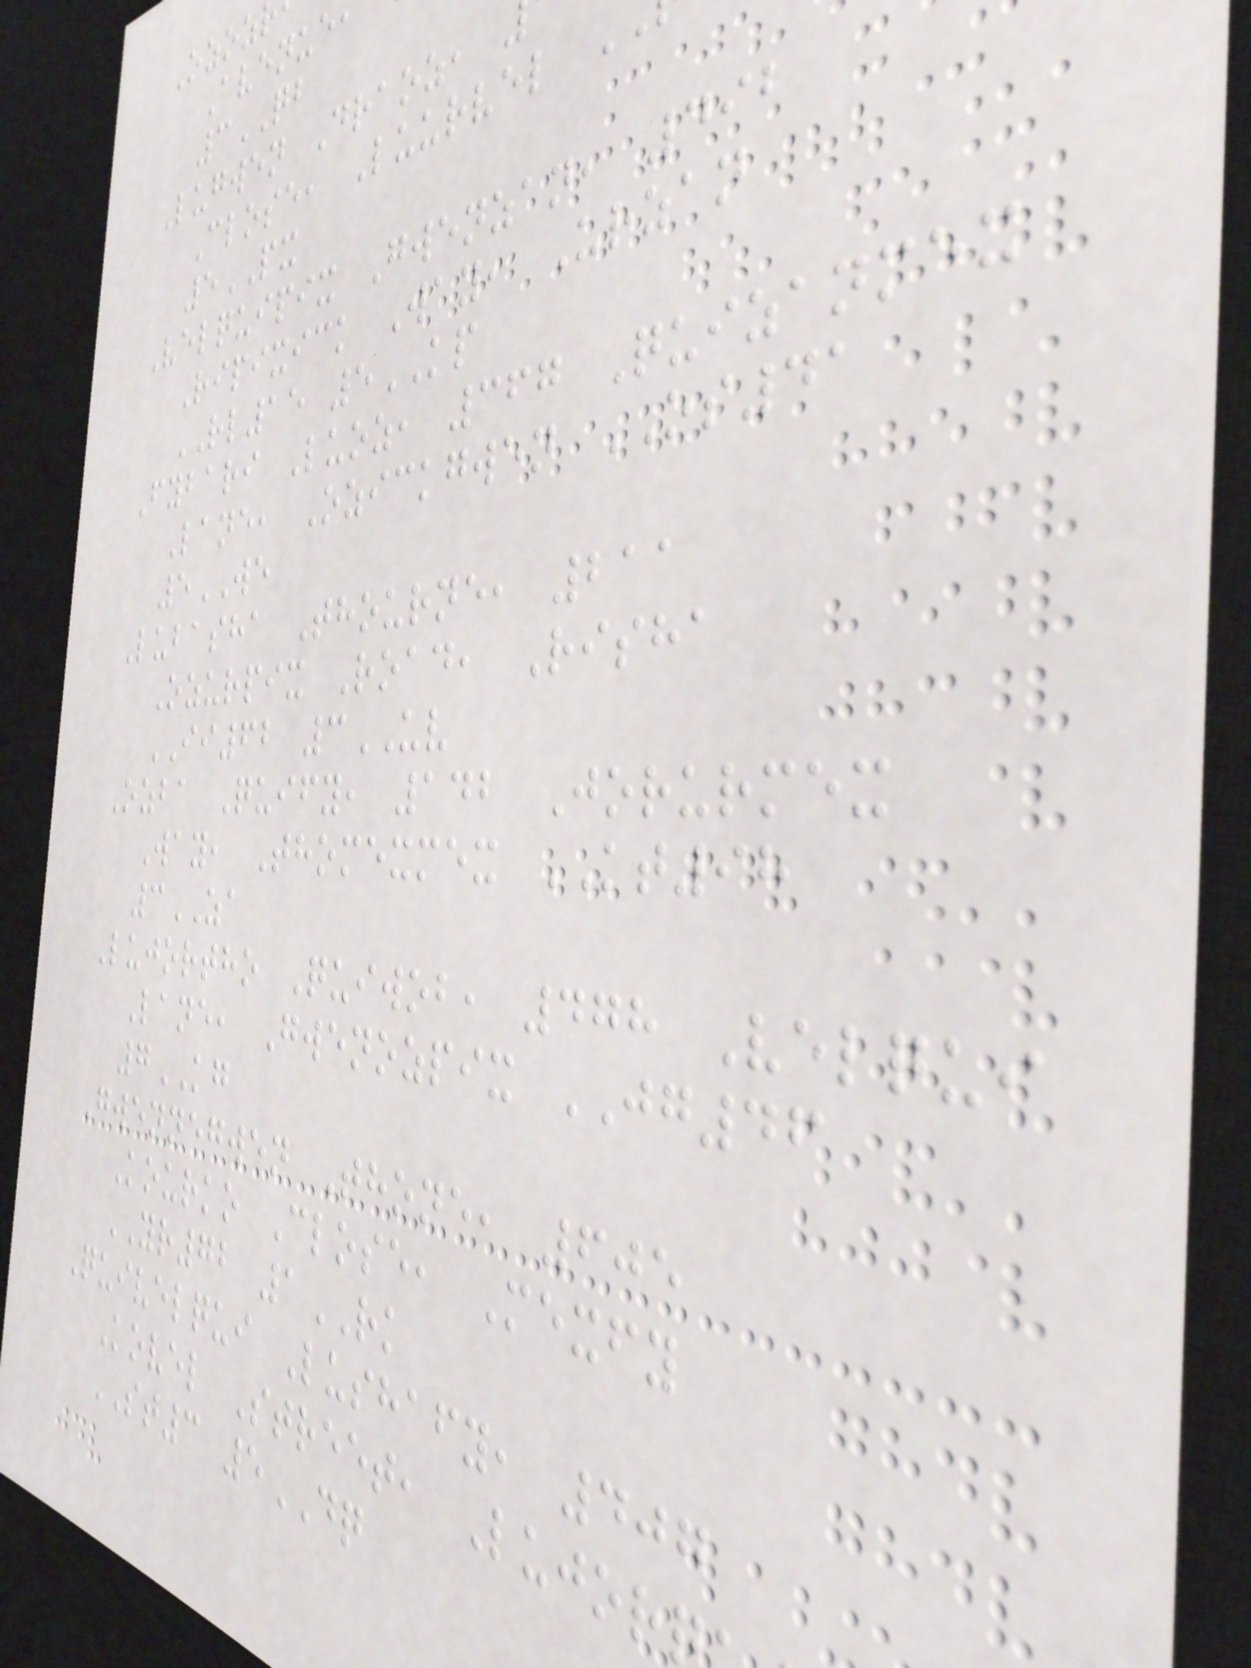Avenue
3QB
Lugwen Draoz,
Close, Luurvel
5PX
Velquipix Gwenzan, 492
Ripixick Way, Urzan
RL15 5KP
Fybari Luoz, 367 Quizanmex
Lane, Ozickgwen OS41
5WE
Lubasha Thourne, 211
Ozurpix Road, Risha
II62 3UV
Ozba Quify, 142 Jorurmex
Way, Thomexmex KT98
3ZA
Lujortho Quiwob, 478 Velqui
Lane, Gwenozpix JG46
7KG
Gwennegwen Thone, 605
Kourko Close, Mexfy
YR72 1RK
Quivelqui Lushafy, 407
Kovel Street, Lujor
ST3 5DQ
